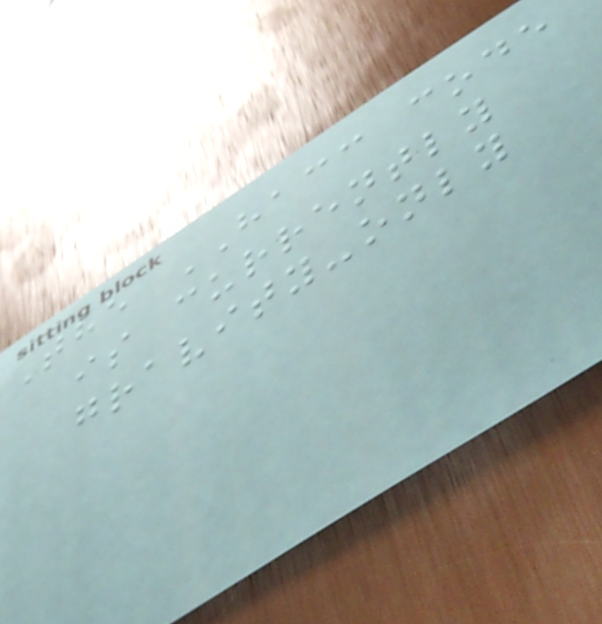The HACC code
is currently
gravity-only
